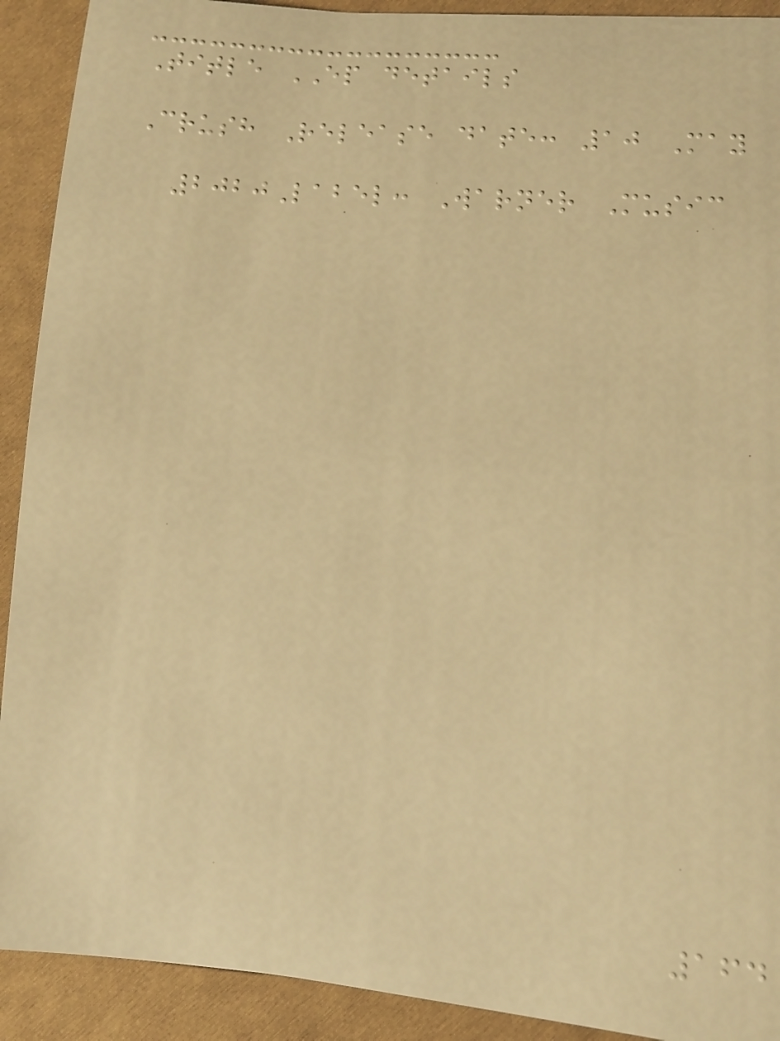Title EP details
Crush Release date: 10 May
2020Label: Warner Music
164
